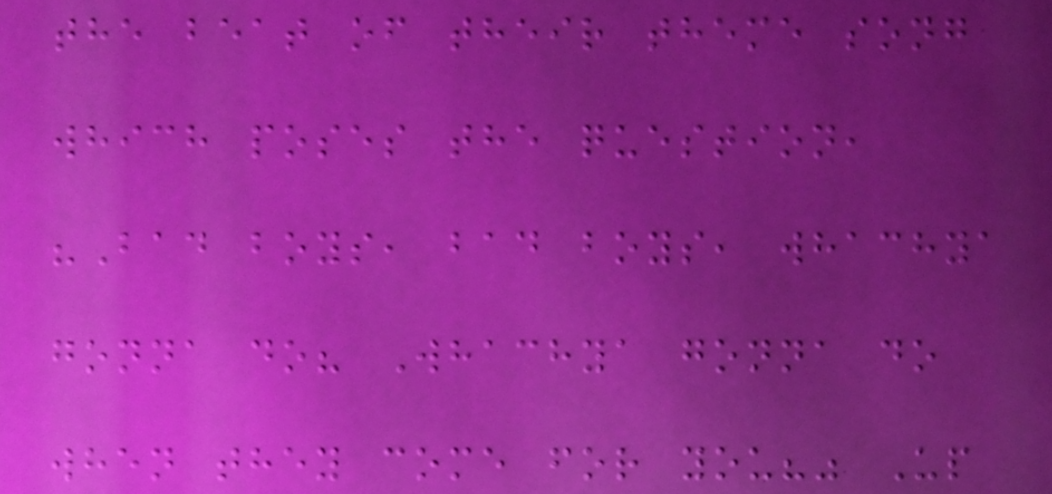the beat of their theme song
which poses the question,
"Bad boys, bad boys, whachya
gonna do? Whachya gonna do
when they come for you?" Up
